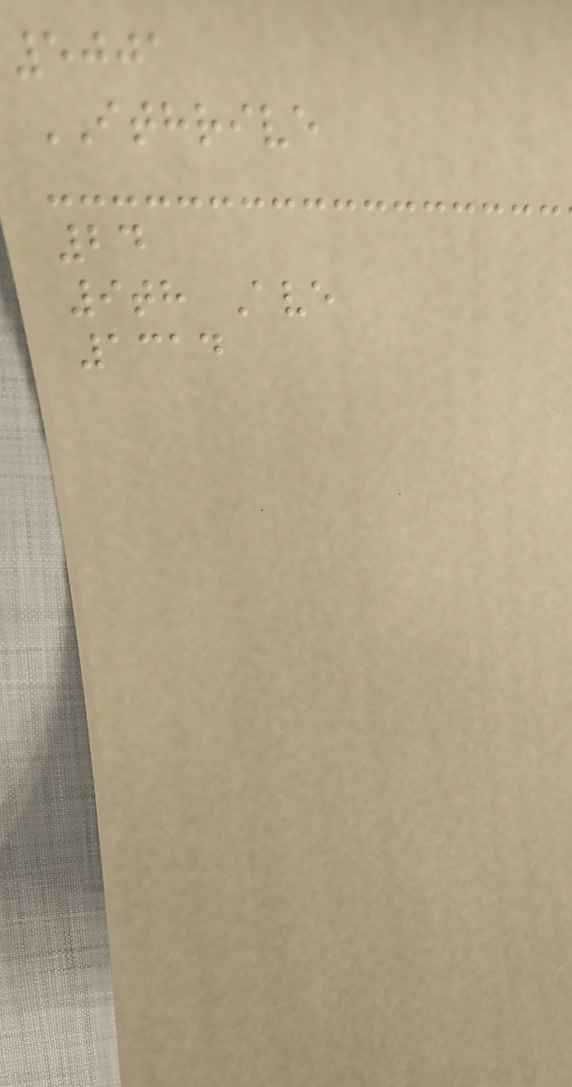5001
ITHRIVE
24
9th Ave
1314
